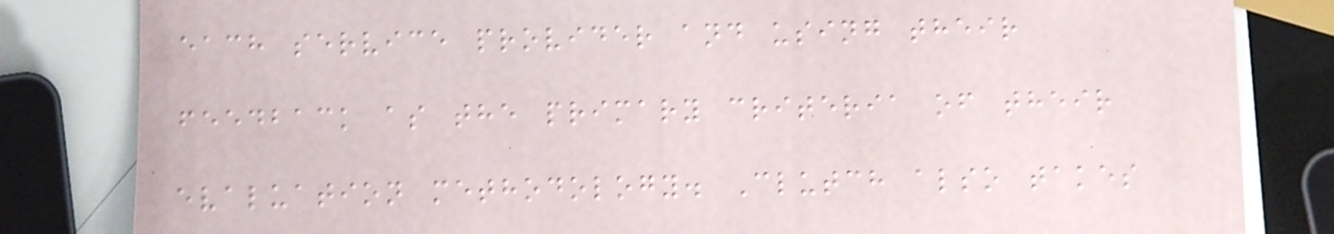each service provider and using their
feedback as the primary criteria of their
evaluation methodology. Clutch also takes
